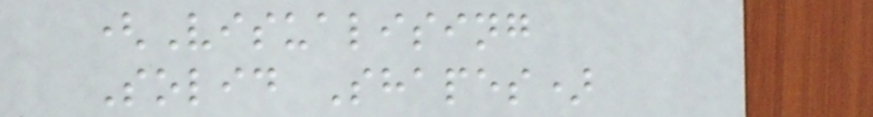(Visualising
Solid Shapes)
